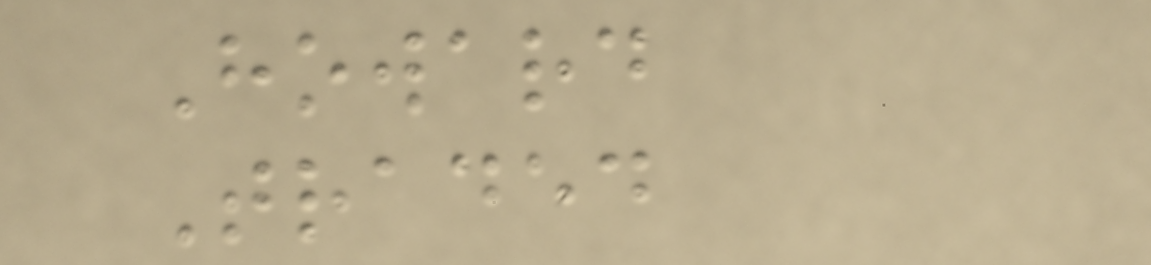Howard
Traded
